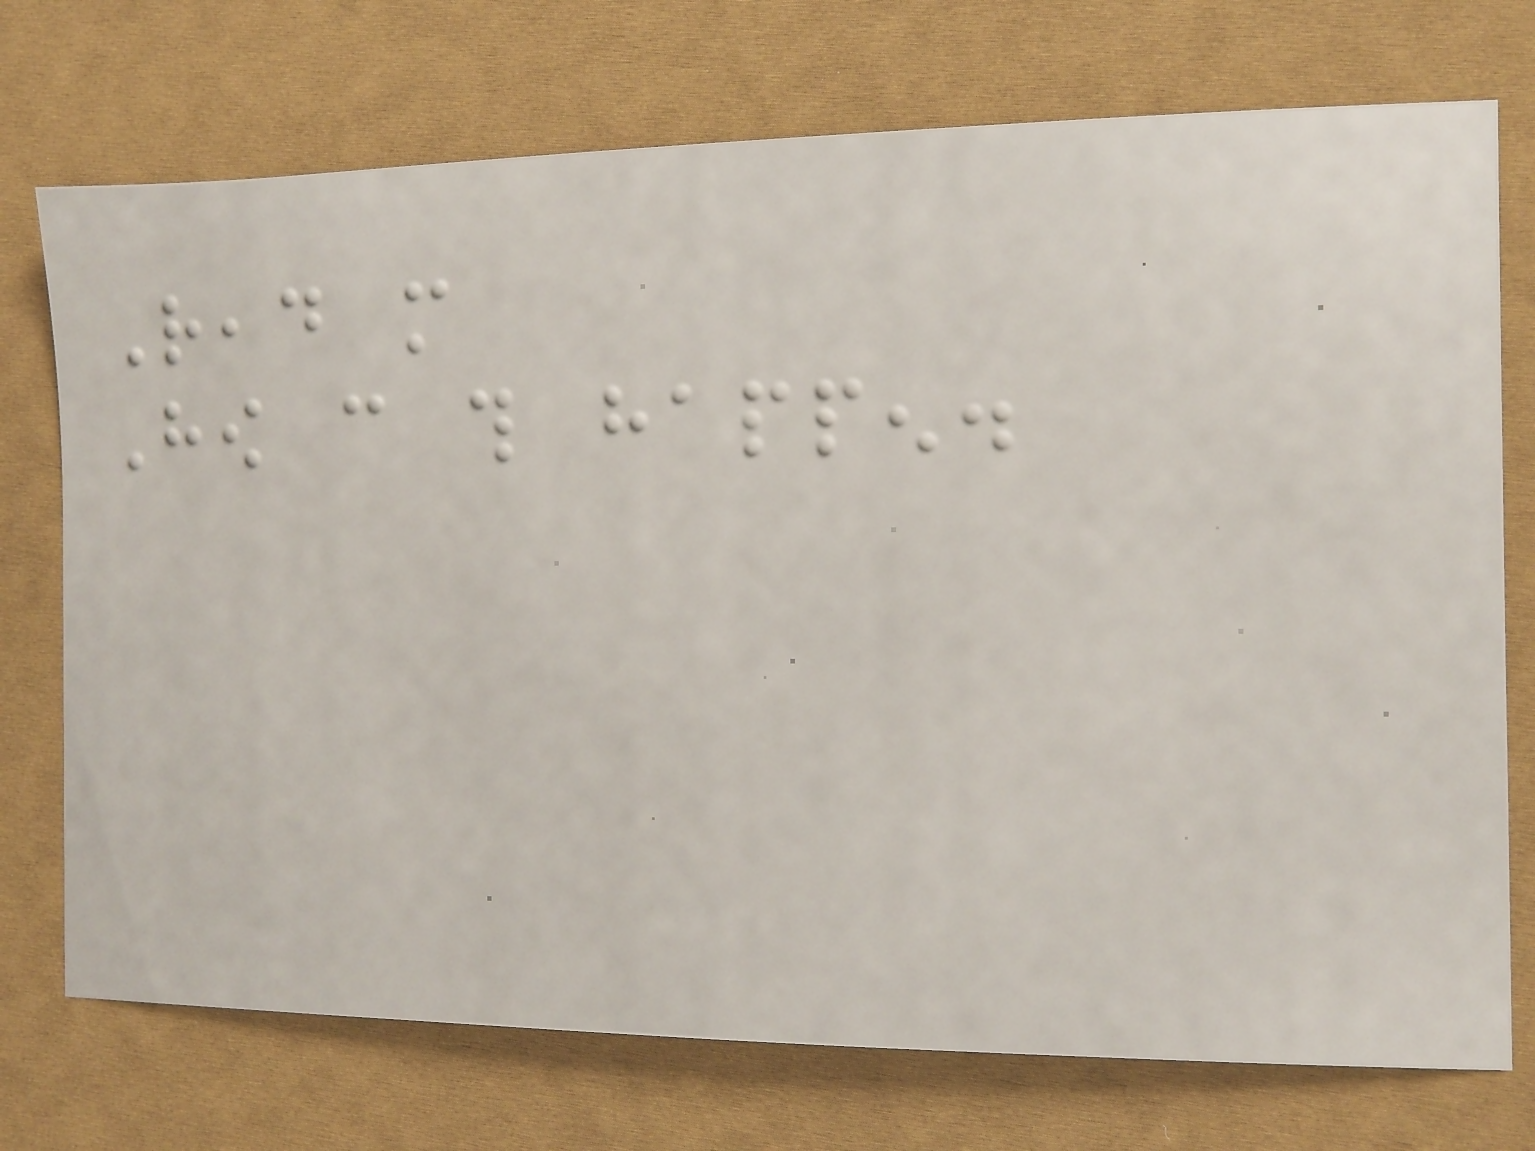Read more
How can this happen.
